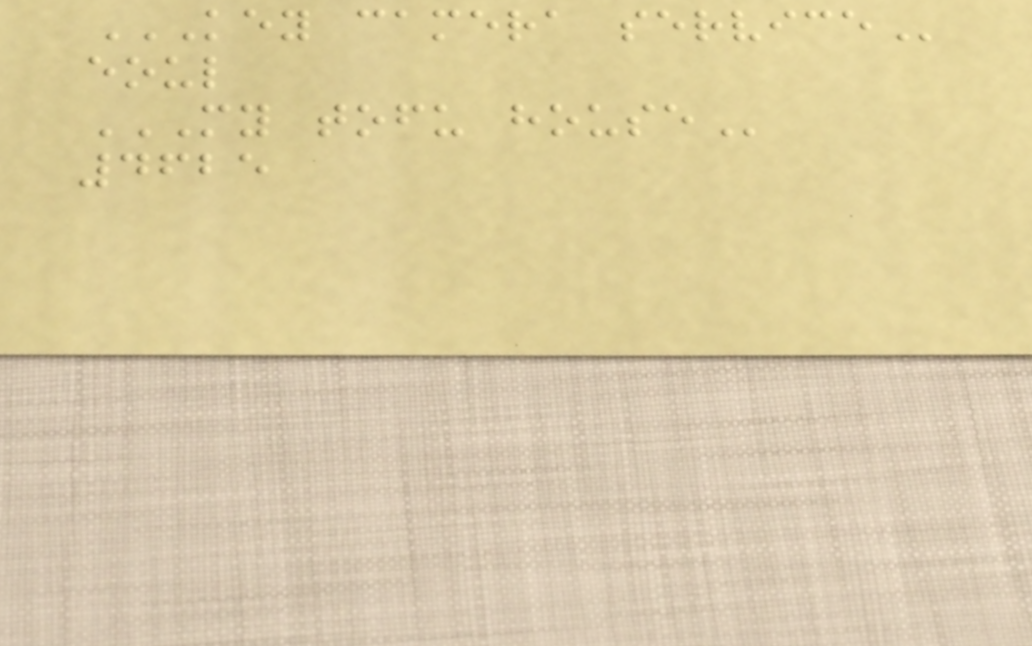KEY CAMERA SERVICE
eoul
MY TOFU HOUSE
4625
